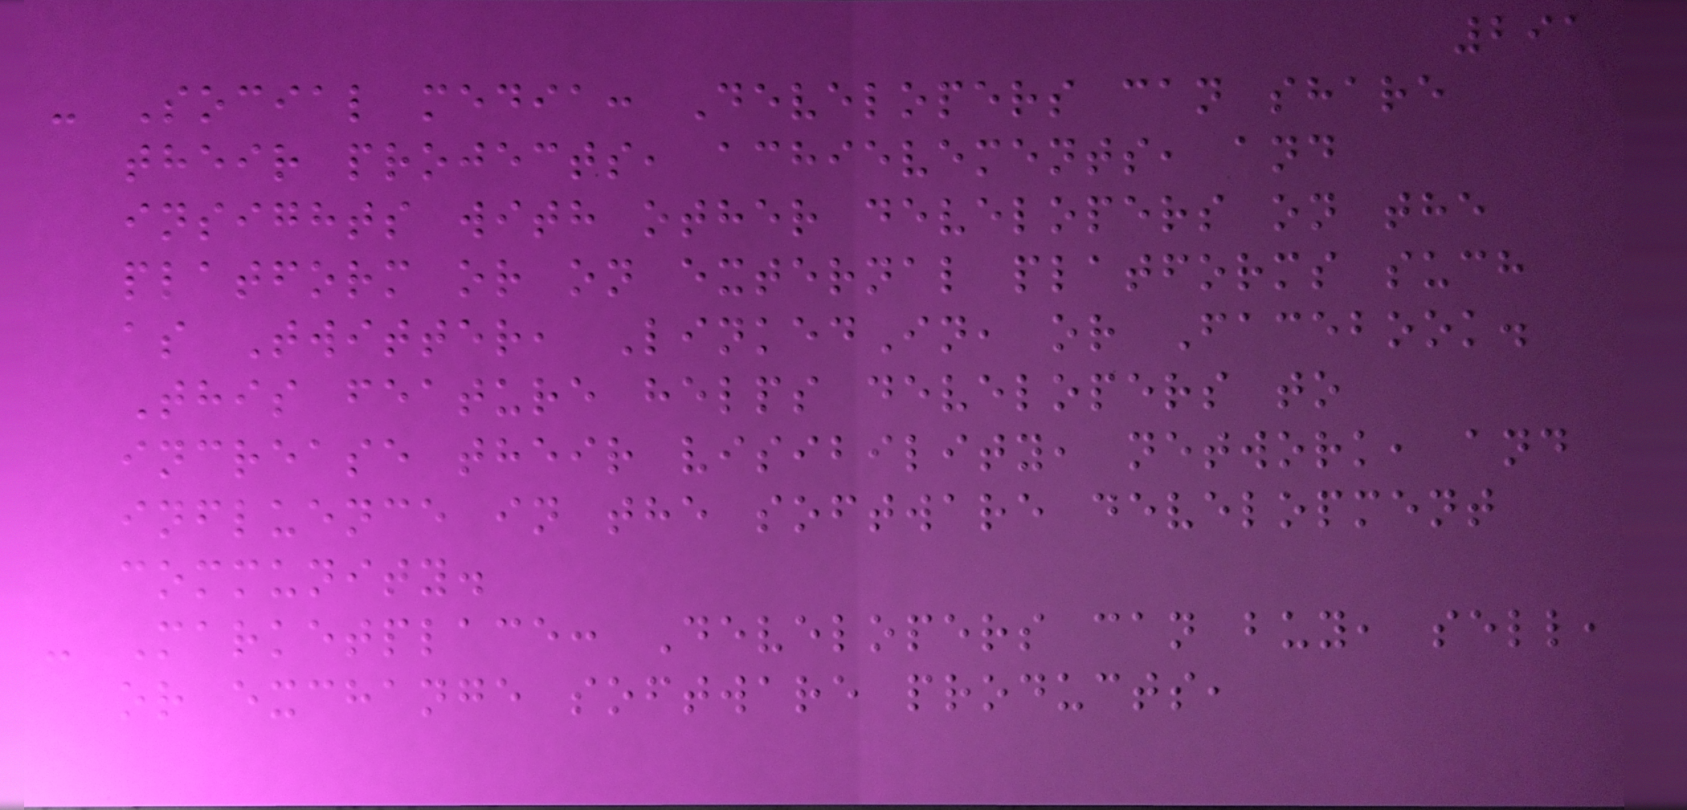291
- Social media: Developers can share
their projects, achievements, and
insights with other developers on the
platform or on external platforms such
as Twitter, LinkedIn, or Facebook.
This feature helps developers to
increase their visibility, network, and
influence in the software development
community.
- Marketplace: Developers can buy, sell,
or exchange software products,
